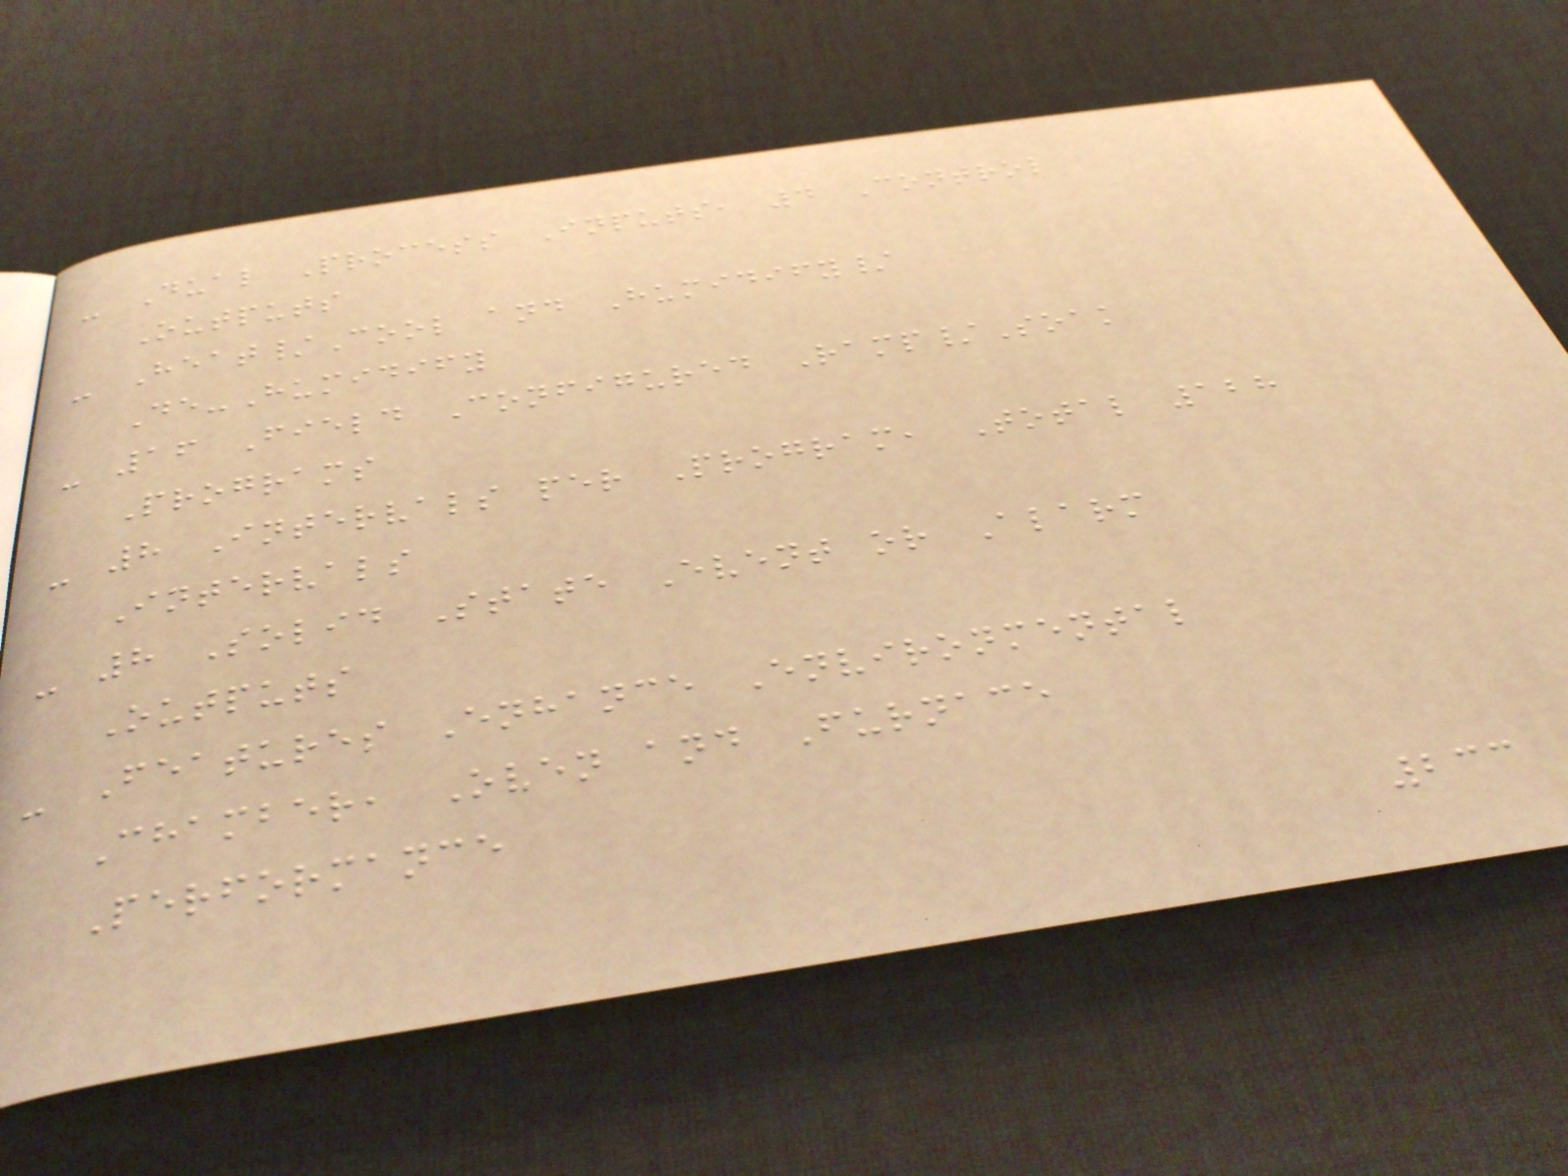- Dual Process Inputs, 4 Control
Outputs
- Heat/Cool and Humidify/
De-Humidify
- 16 Field Configured Ramp/Soak
Programs
- 8 Intervals per Program, Total 128
Intervals
- 8 Solid State Event or Alarm
Outputs
- Features Enhance Environmental
Chamber, Oven and Furnace
Performance
233
